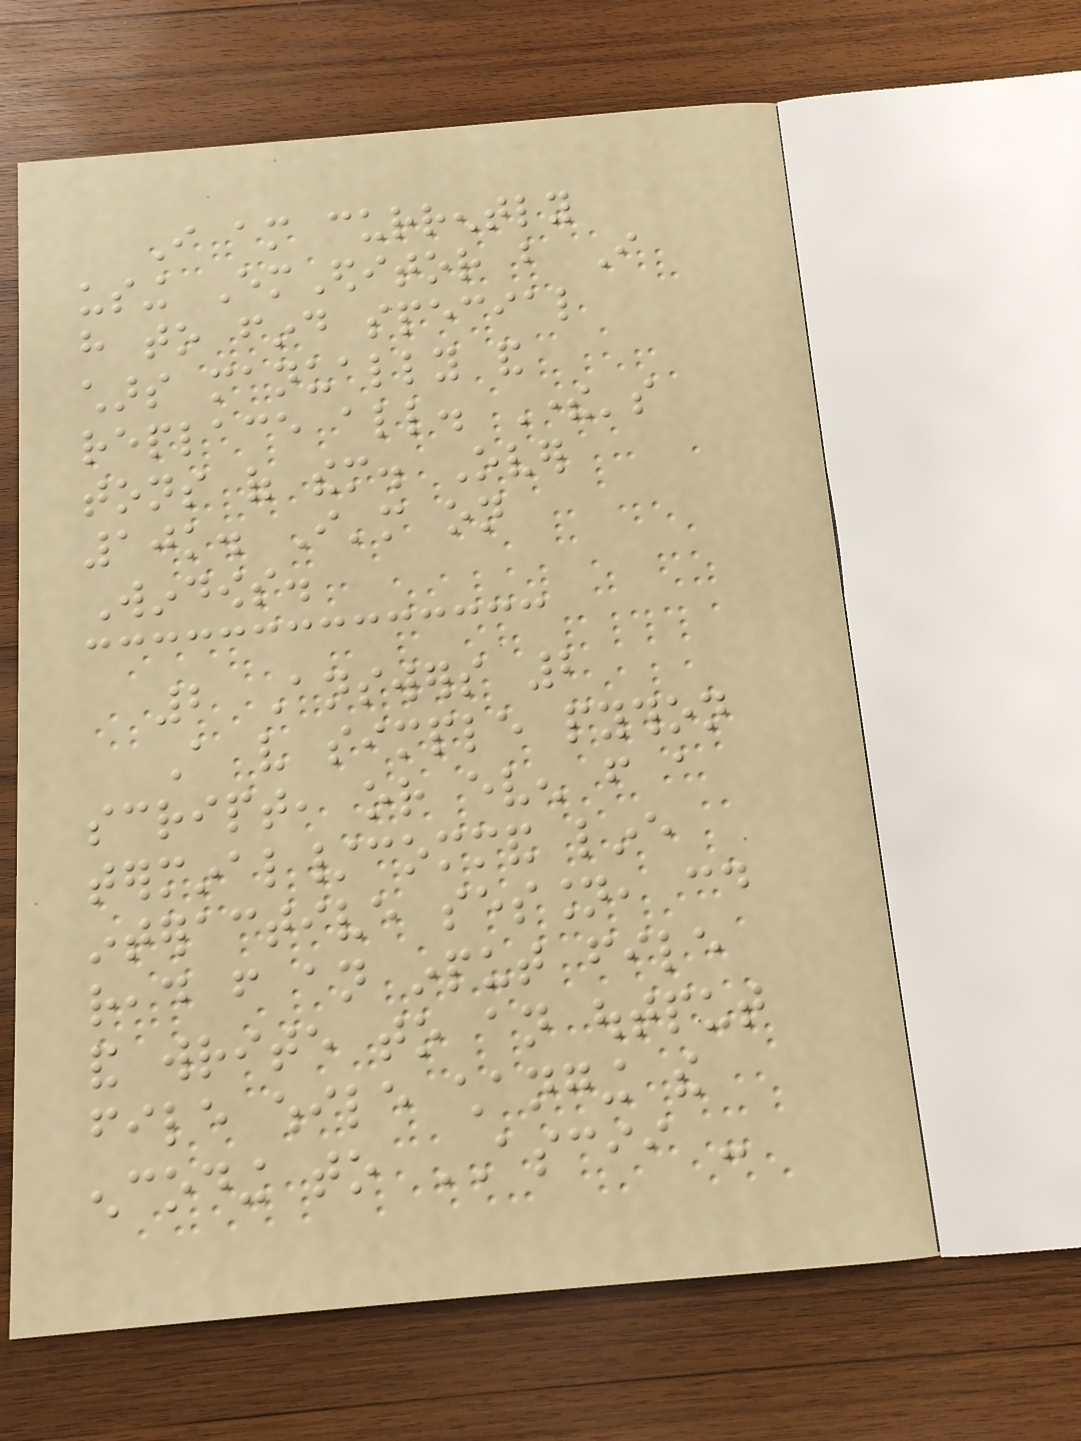I am currently
using EmEditor but I
have to find special
chars manually and
replace all. There's
tons of them. Over
10k. I'm on
Windows.
2 Answers 2
A very simple python
script, or even from a
terminal/command line
interactive session, could
read from an input file
and write to an output
file while changing the
encoding to ASCII -
